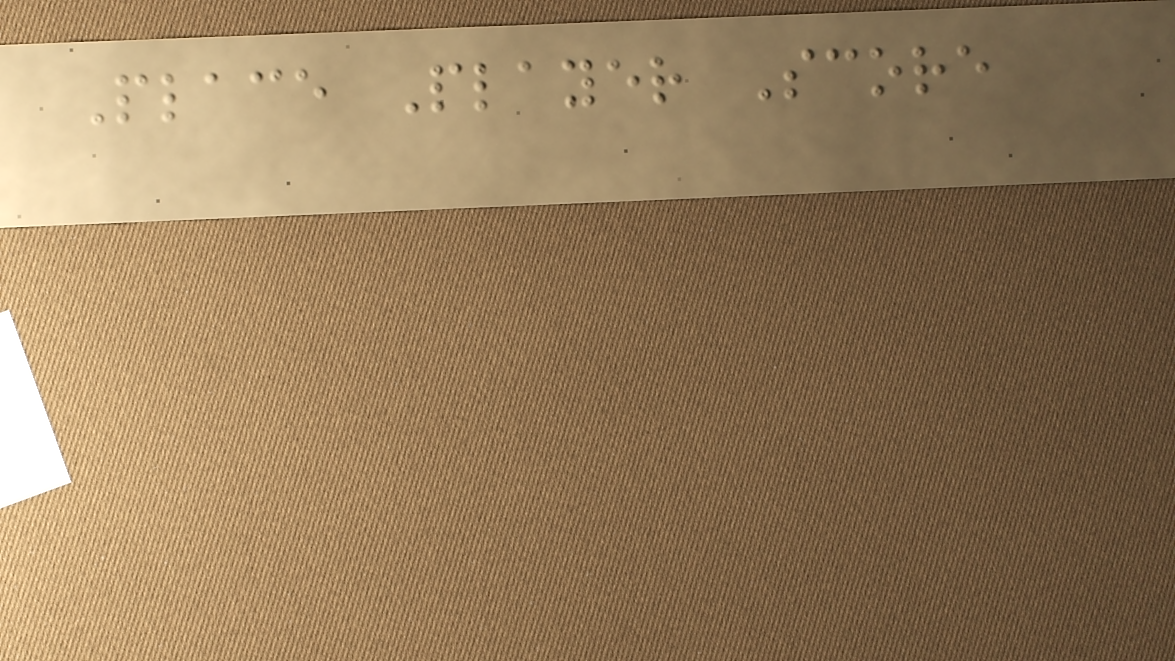Place Player Score
